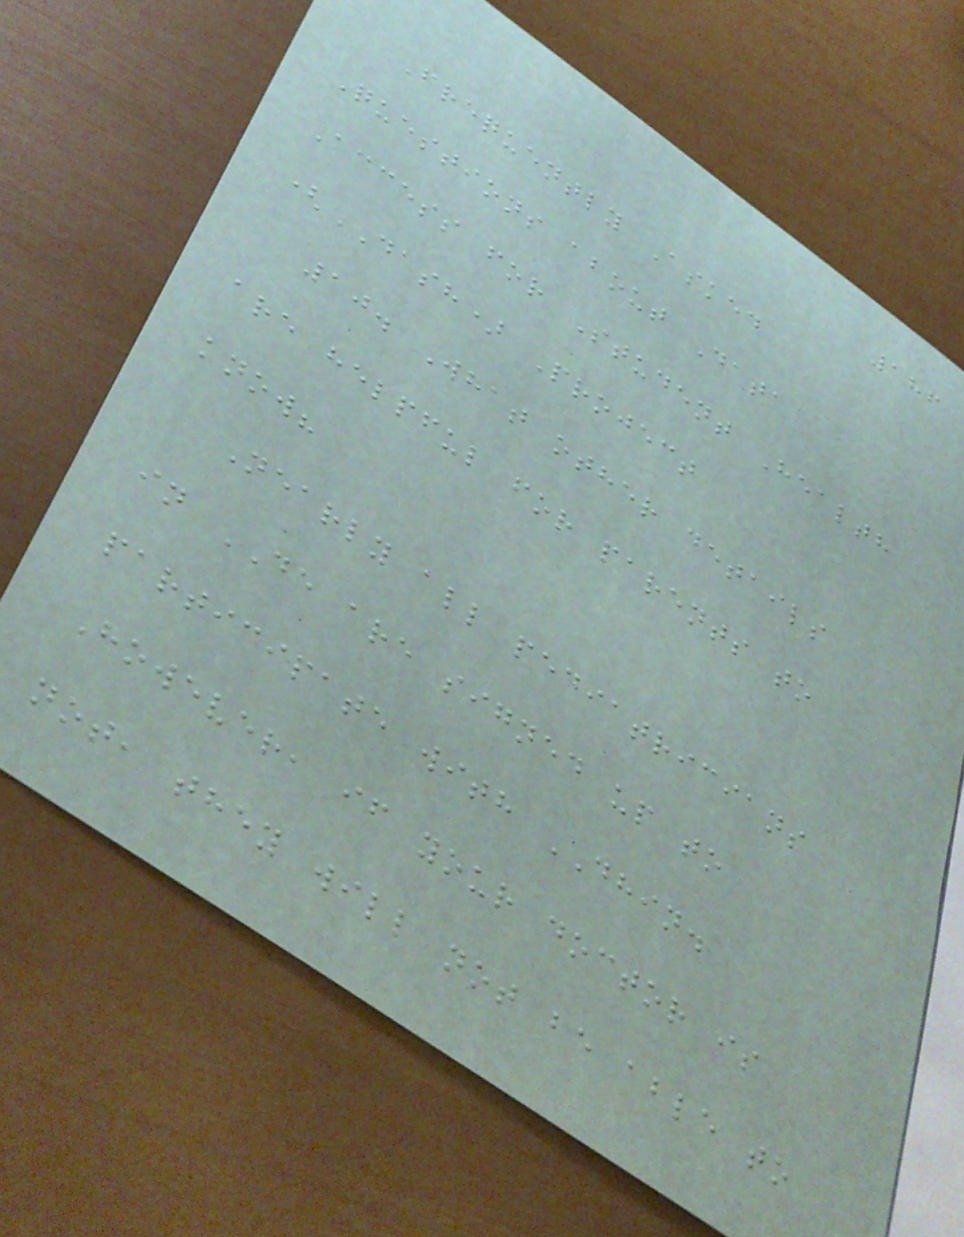186
Frequently Asked
Questions about Data
Access for Student Health
(DASH) Project
10. What other details
are helpful for parents to
know?
Nearly all pediatricians
in DE are signed up to
participate with DHIN.
However, if your doctor is
not, they will not be able to
